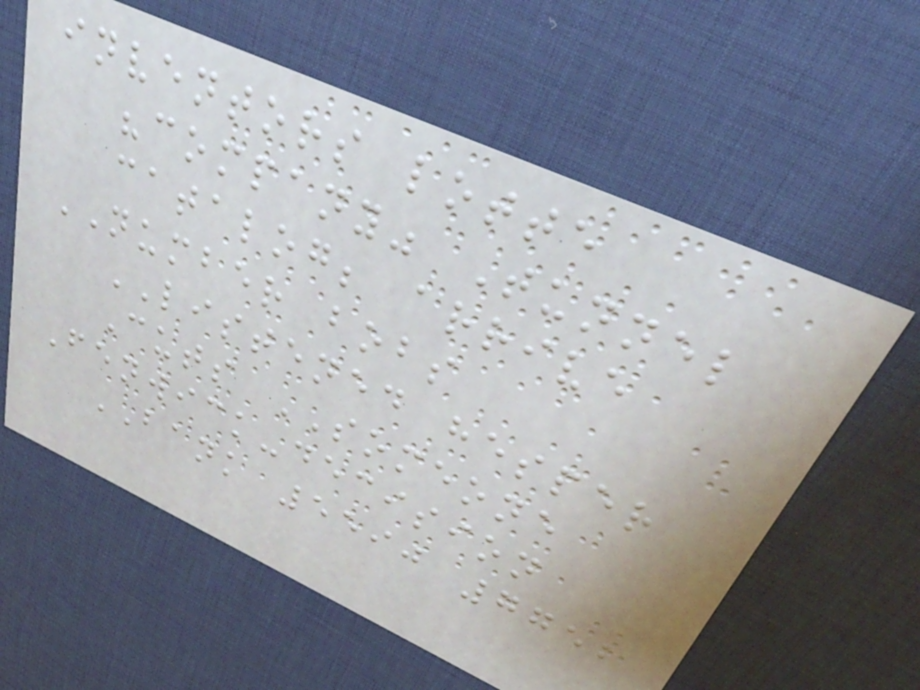inventors lotte
"company" Tunnel
catalog; arrive
NUMBER bobs
LISTENED hesper
Cuts SOMEONE
Fenwick-decision
BANK 5590 7752
